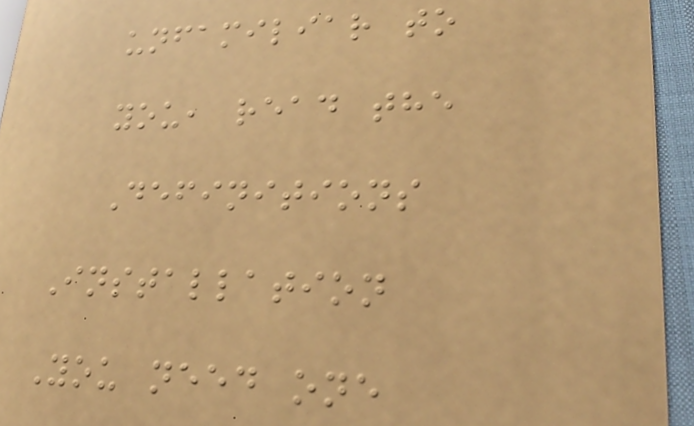unfamiliar to
you, read the
Definitions
Installation
You need one
